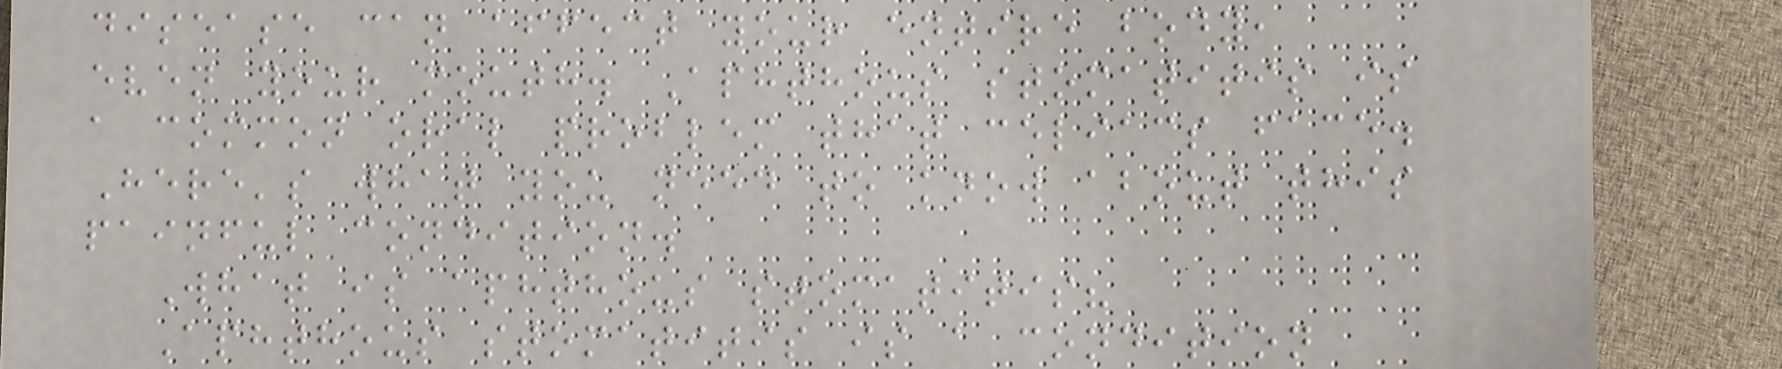disease can affect your entire body,
even your mouth. Aphthous stomatitis is
a common oral problem that celiacs face.
Here's what you need to know about this
painful condition.
What is aphthous stomatitis?
Aphthous stomatitis is a condition
